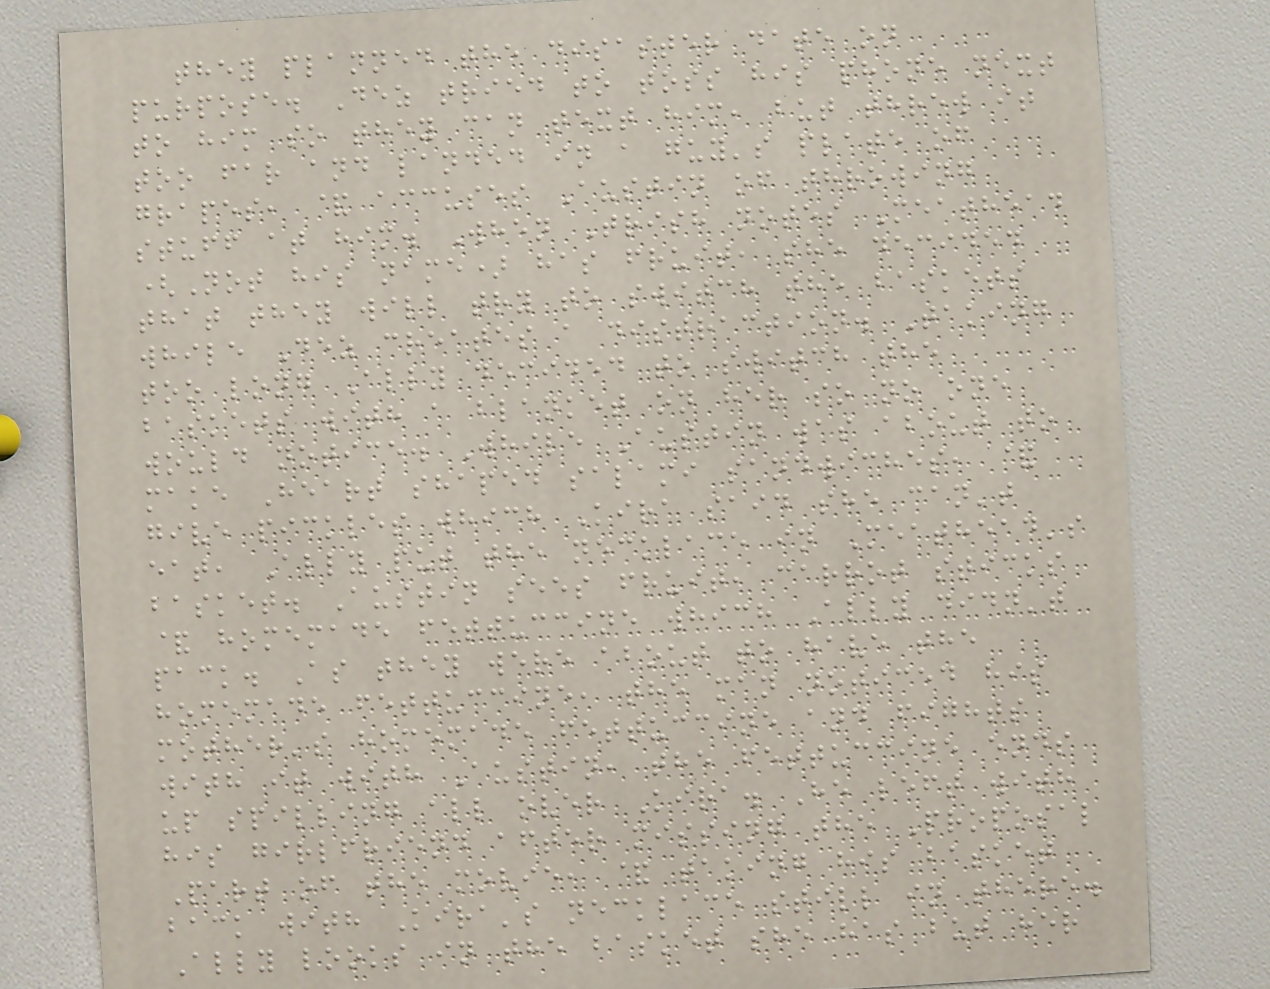they planned the disaster date on
purpose. Dez tried to toss his phone next
to him so they can text him, but threw it
too far and landed in a guy's plate of
grapes, & accuses Austin of throwing
stuff at him. When Trish notes Meathead
(Not his name) has fruit, she decided
that they will try to switch the baskets
while Dez creates a distraction. Taking
too long Ally decided to switch the
baskets with a blanket on her so no one
would notice. While Austin was about to
make Heart shaped salami sandwiches, &
give pickles which Kira said she can't
eat, Ally put the necklace in Meathead's
basket. Austin sees fruit, carrot sticks
& homemade fettuccine which Ally didn't
pack. As they were about to have the
homemade fettuccine, the man noticed his
mother's homemade fettuccine and fights
with it with Austin, the fettuccine ends
up spilling all over Kira. He left with
his girlfriend after missing the Proposal
Part of the movie, & taking his basket
back with Kira's necklace still in there.
Ally looks in the basket she has but her
